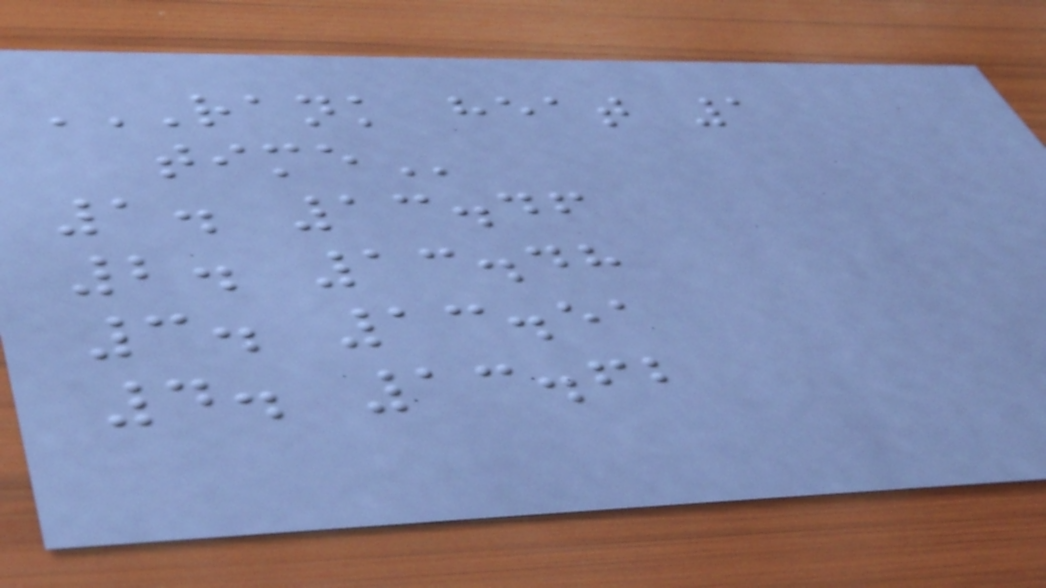RANK HEAT 1
TIME
1. 13.46
2. 13.48
3. 13.51
4. 13.62
